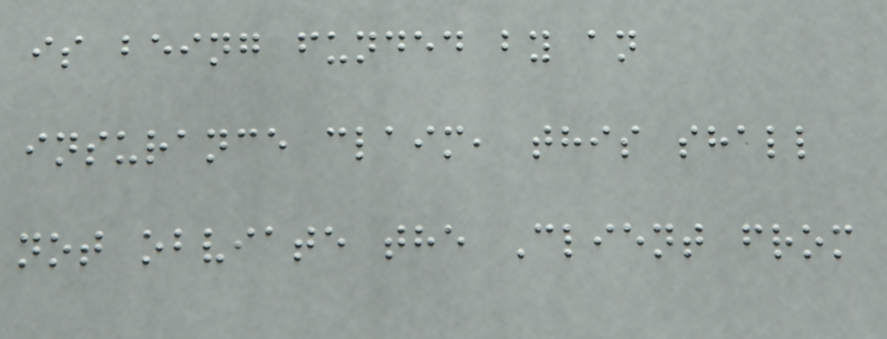is being funded by an
insurance claim, this shall
not obviate the Client from
